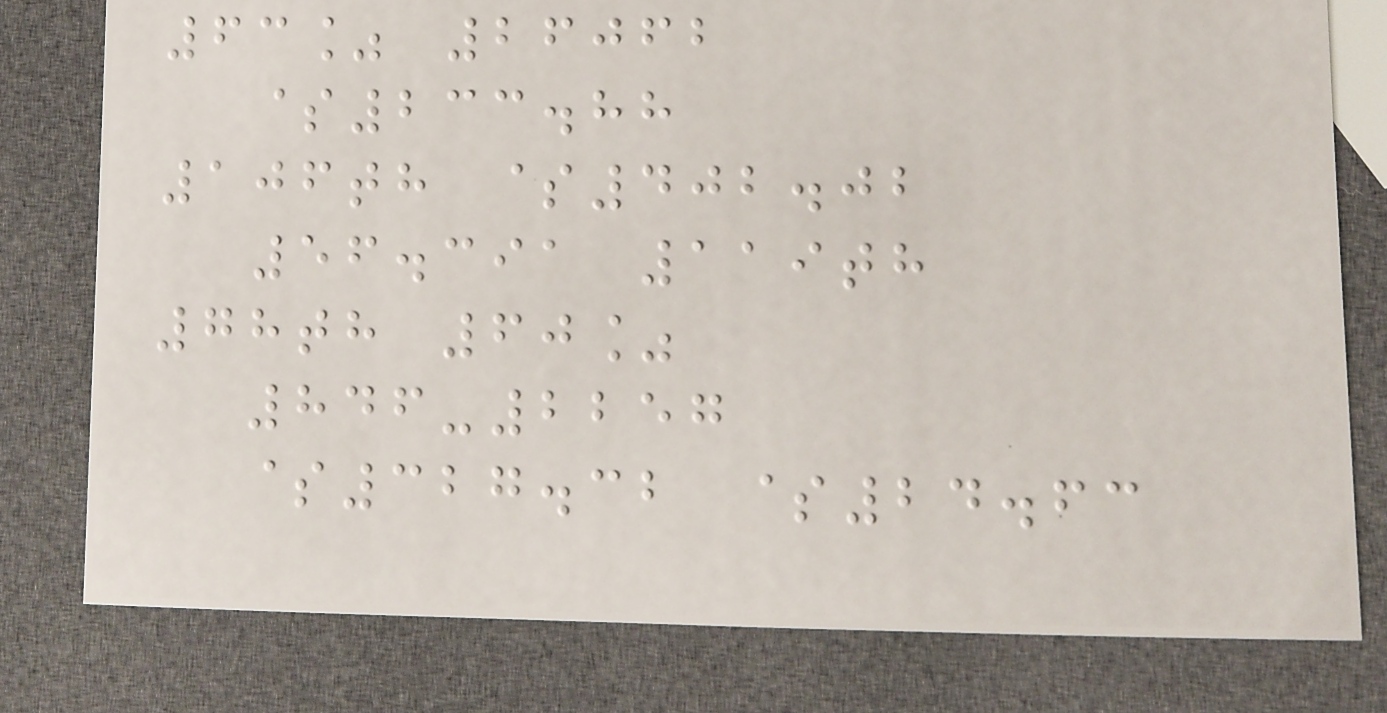63% 26062
$233.88
106th $402.02
56.391 119th
78th 60%
846-2257
$327.32 $24.63
